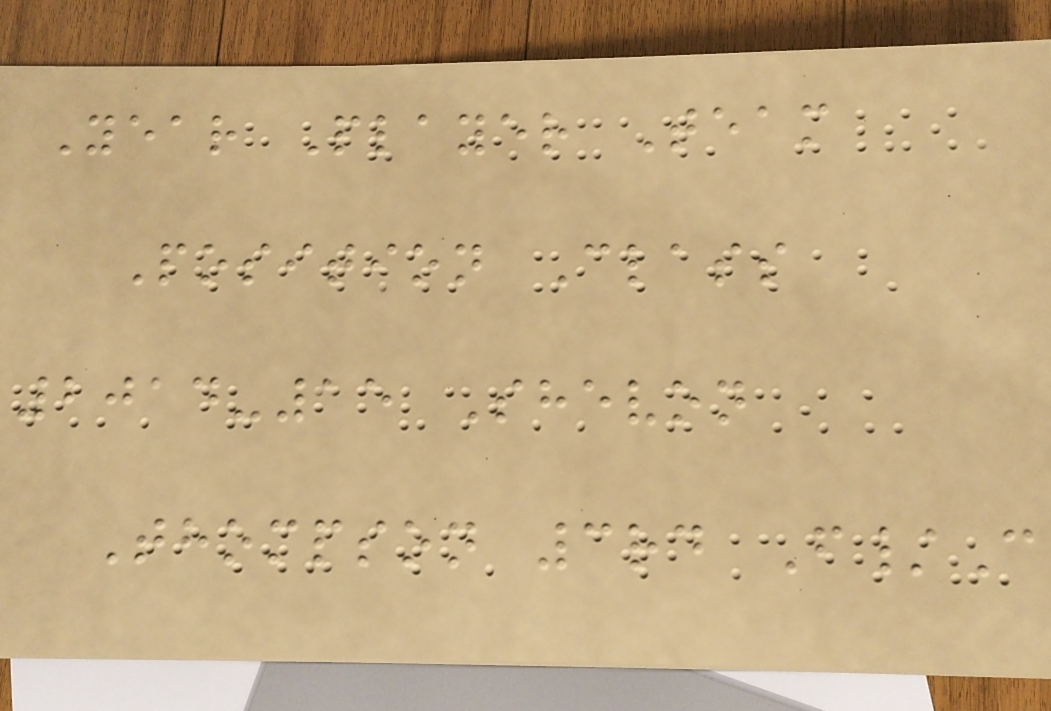Year Player Team
Position Class
2014-15 Shevon
Thompson 3rd F/C
